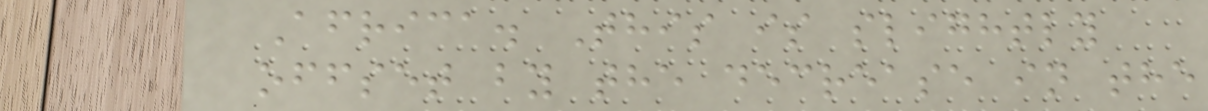Africa. This is slightly
offset by the decrease in the
